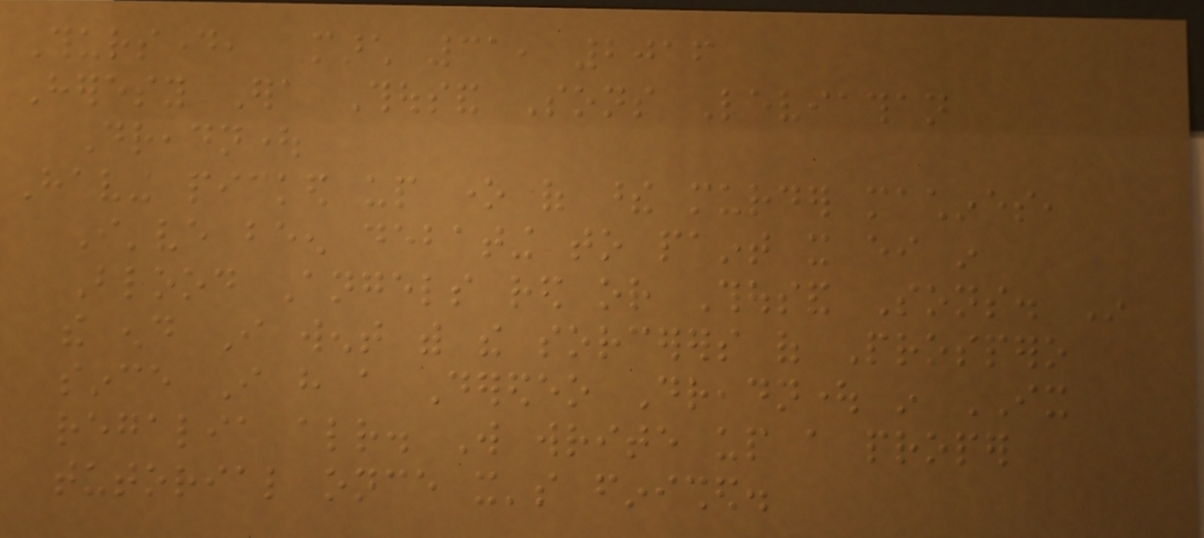Thursday, March 31, 2016
Heresy Era Thousand Sons Leviathan
Dreadnought
Having picked up one of these murder machines,
I've been debating to paint it either in
Blood Angels red or Thousand Sons. In
the end I went with the sorcerers of Prospero
since I have a Deredeo Dreadnought in IX
regalia already. Will write up a proper
tutorial once it's finished.
